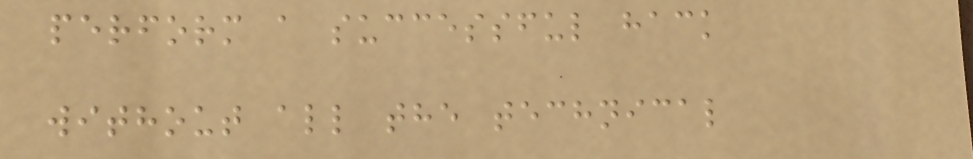perform a successful hack
without all the technical
